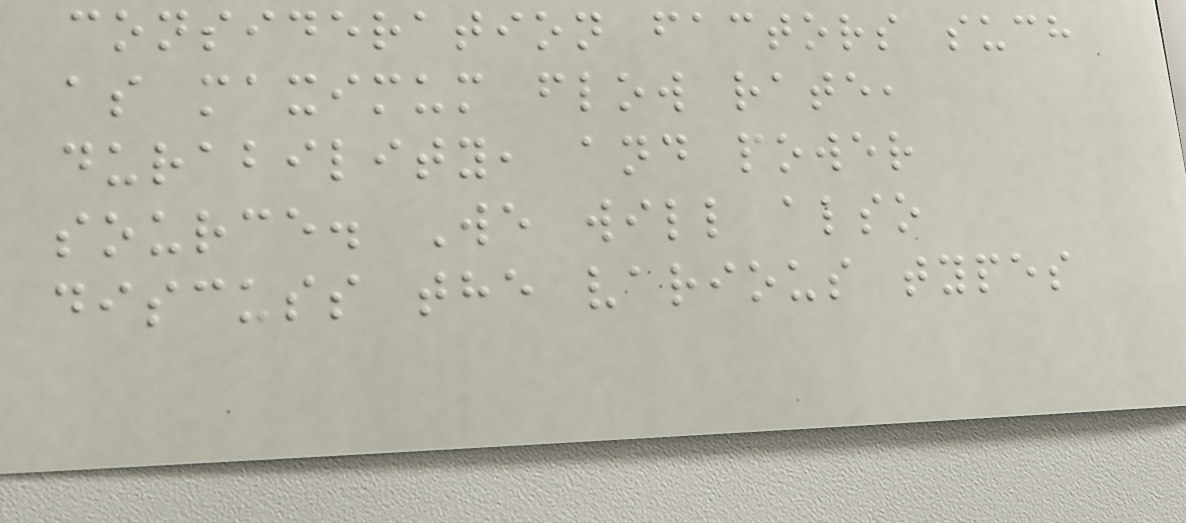consideration factors such
as maximum flow rate,
durability, and power
source. We will also
discuss the various types
